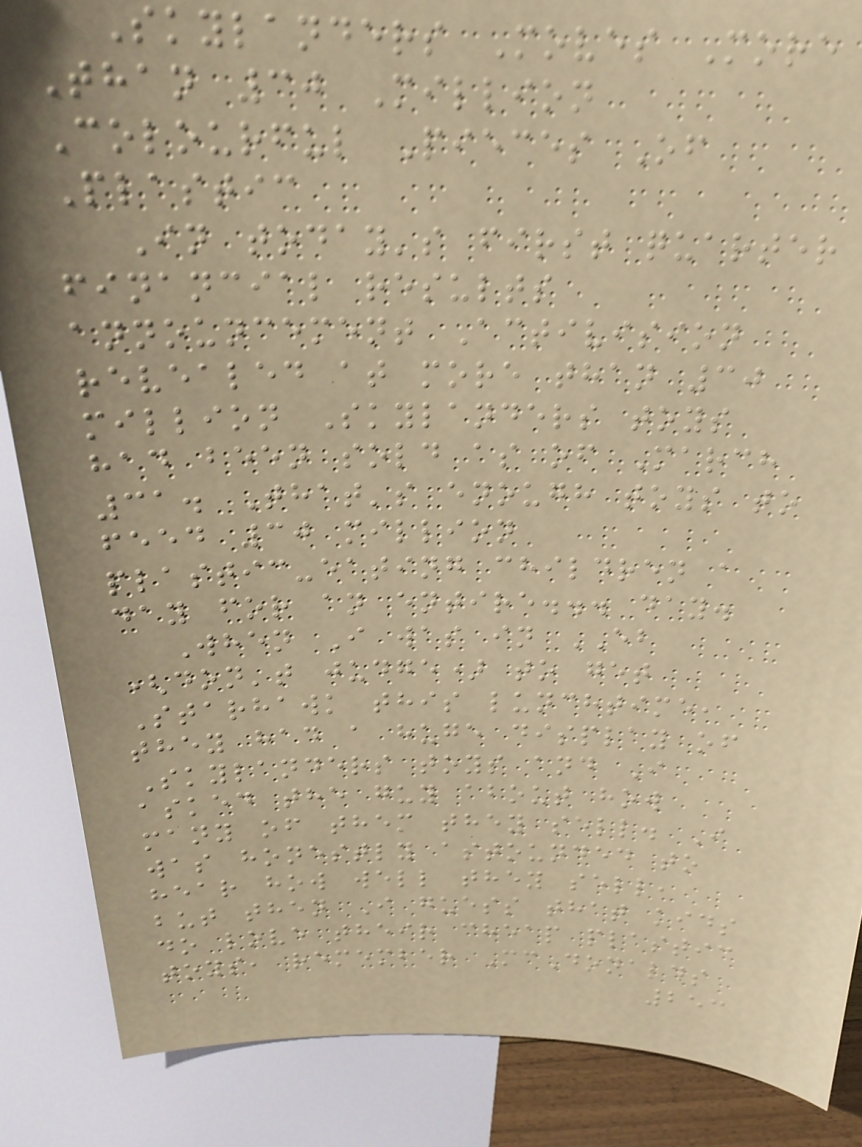Skylanders Moves More
Than 30 Million
Colourful Pieces Of
Plastic
In today's first quarter
financial results
announcement Activision
revealed at more than 30
million Skylanders toys
had been sold as of March
31. That's enough toys to
feed 30 million
plastic-eating children a
day for an entire... day.
When I was in EB
(don't judge) to get
Starhawk this lunchtime,
they had a huge display of
Skylanders toys and I
asked the guy about how
many of them they sell. I
was honestly astounded to
hear how well they sell,
but then I guess that kids
do love their cheap plastic
toys, remember McDonalds
253
